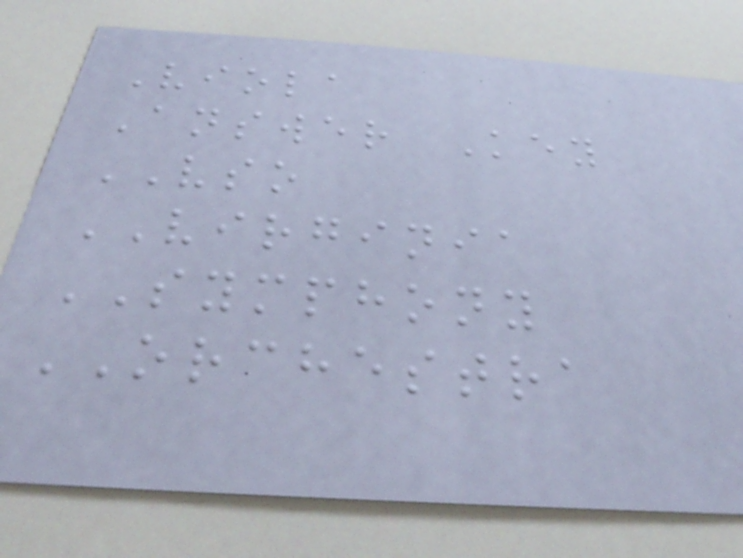Viola
Answer Key
VSO
VIRGINIA
SYMPHONY
ORCHESTRA
